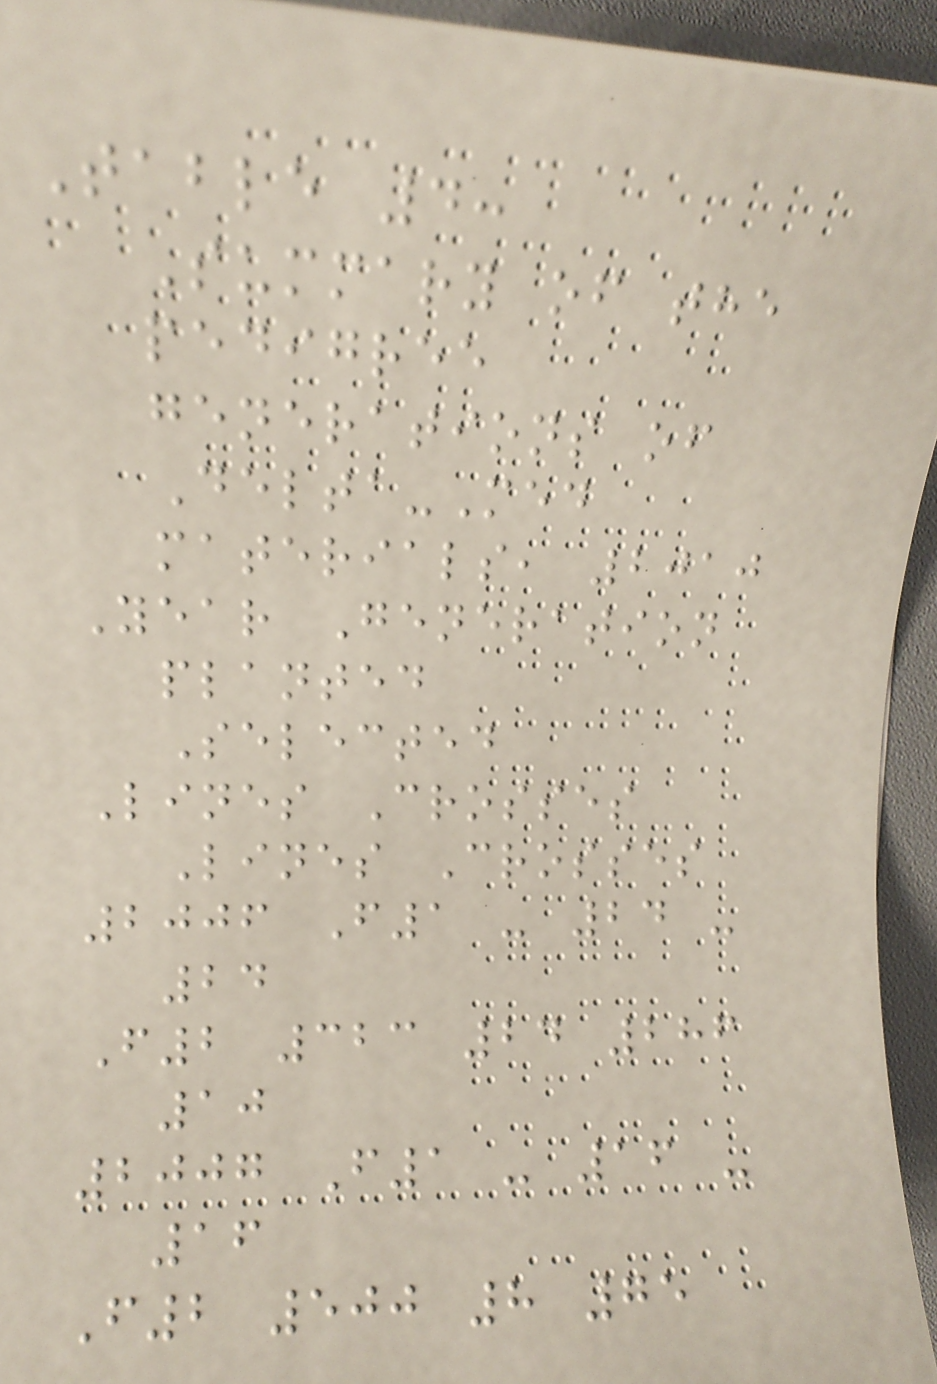Table 4:
Summary of the
pedigree
generations of
Delta-Med
materials, 2010
Year Generation
planted
Selected
Lines Crosses
Lines Crosses
2006 F1 - 24 -
24
F2 323 24 286
10
2007 F1 - 16 -
16
F2 500 8 75
